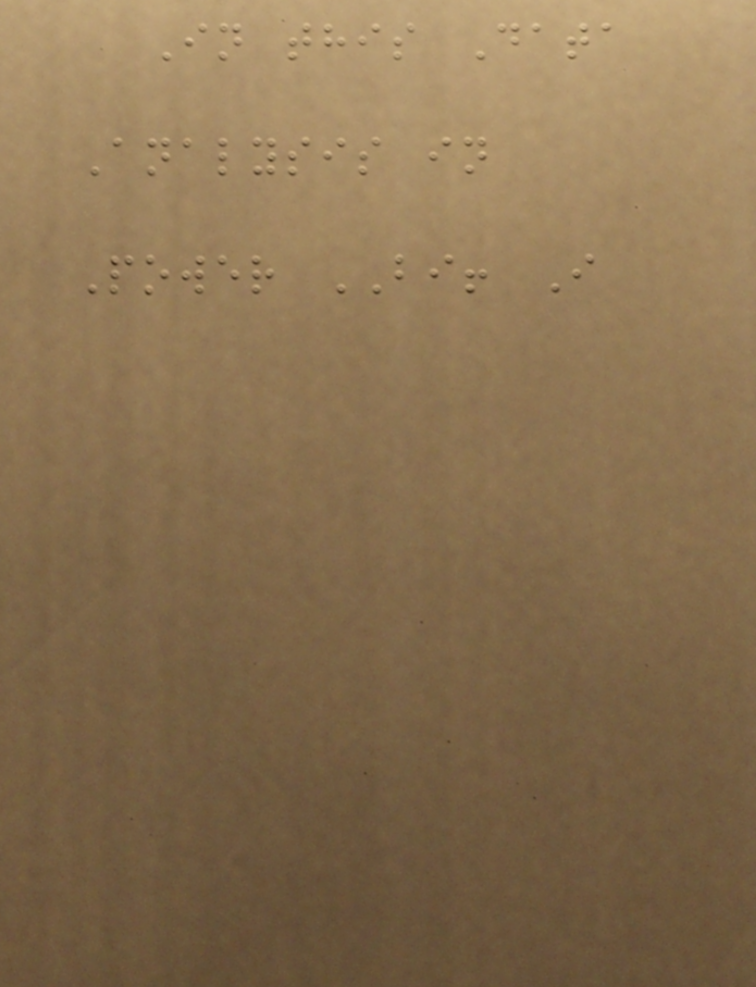In this Data
Analysis in
Power BI! I
